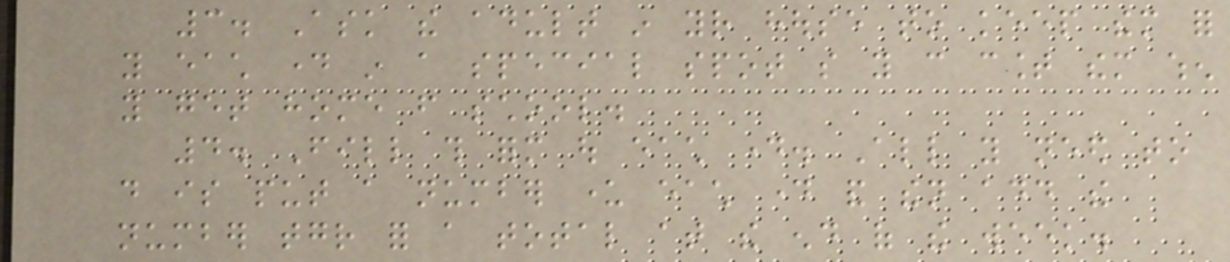3. Ask the adult in your house to keep them for
you each day in a special spot so you can count them when
you get home from school.
4. Fill this form out each day. All you need to
do is put a number under each day and then add the
number together for a total at the end of the week.
